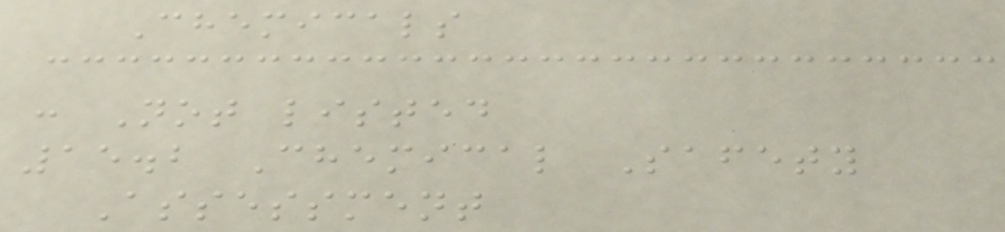Chemicals
: Not listed
15.2 Chemical Safety
Assessment
